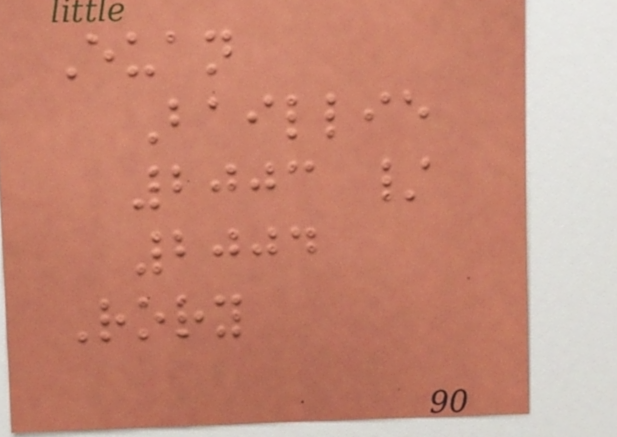Euan
Baillie
2003 /
2004
Rory
